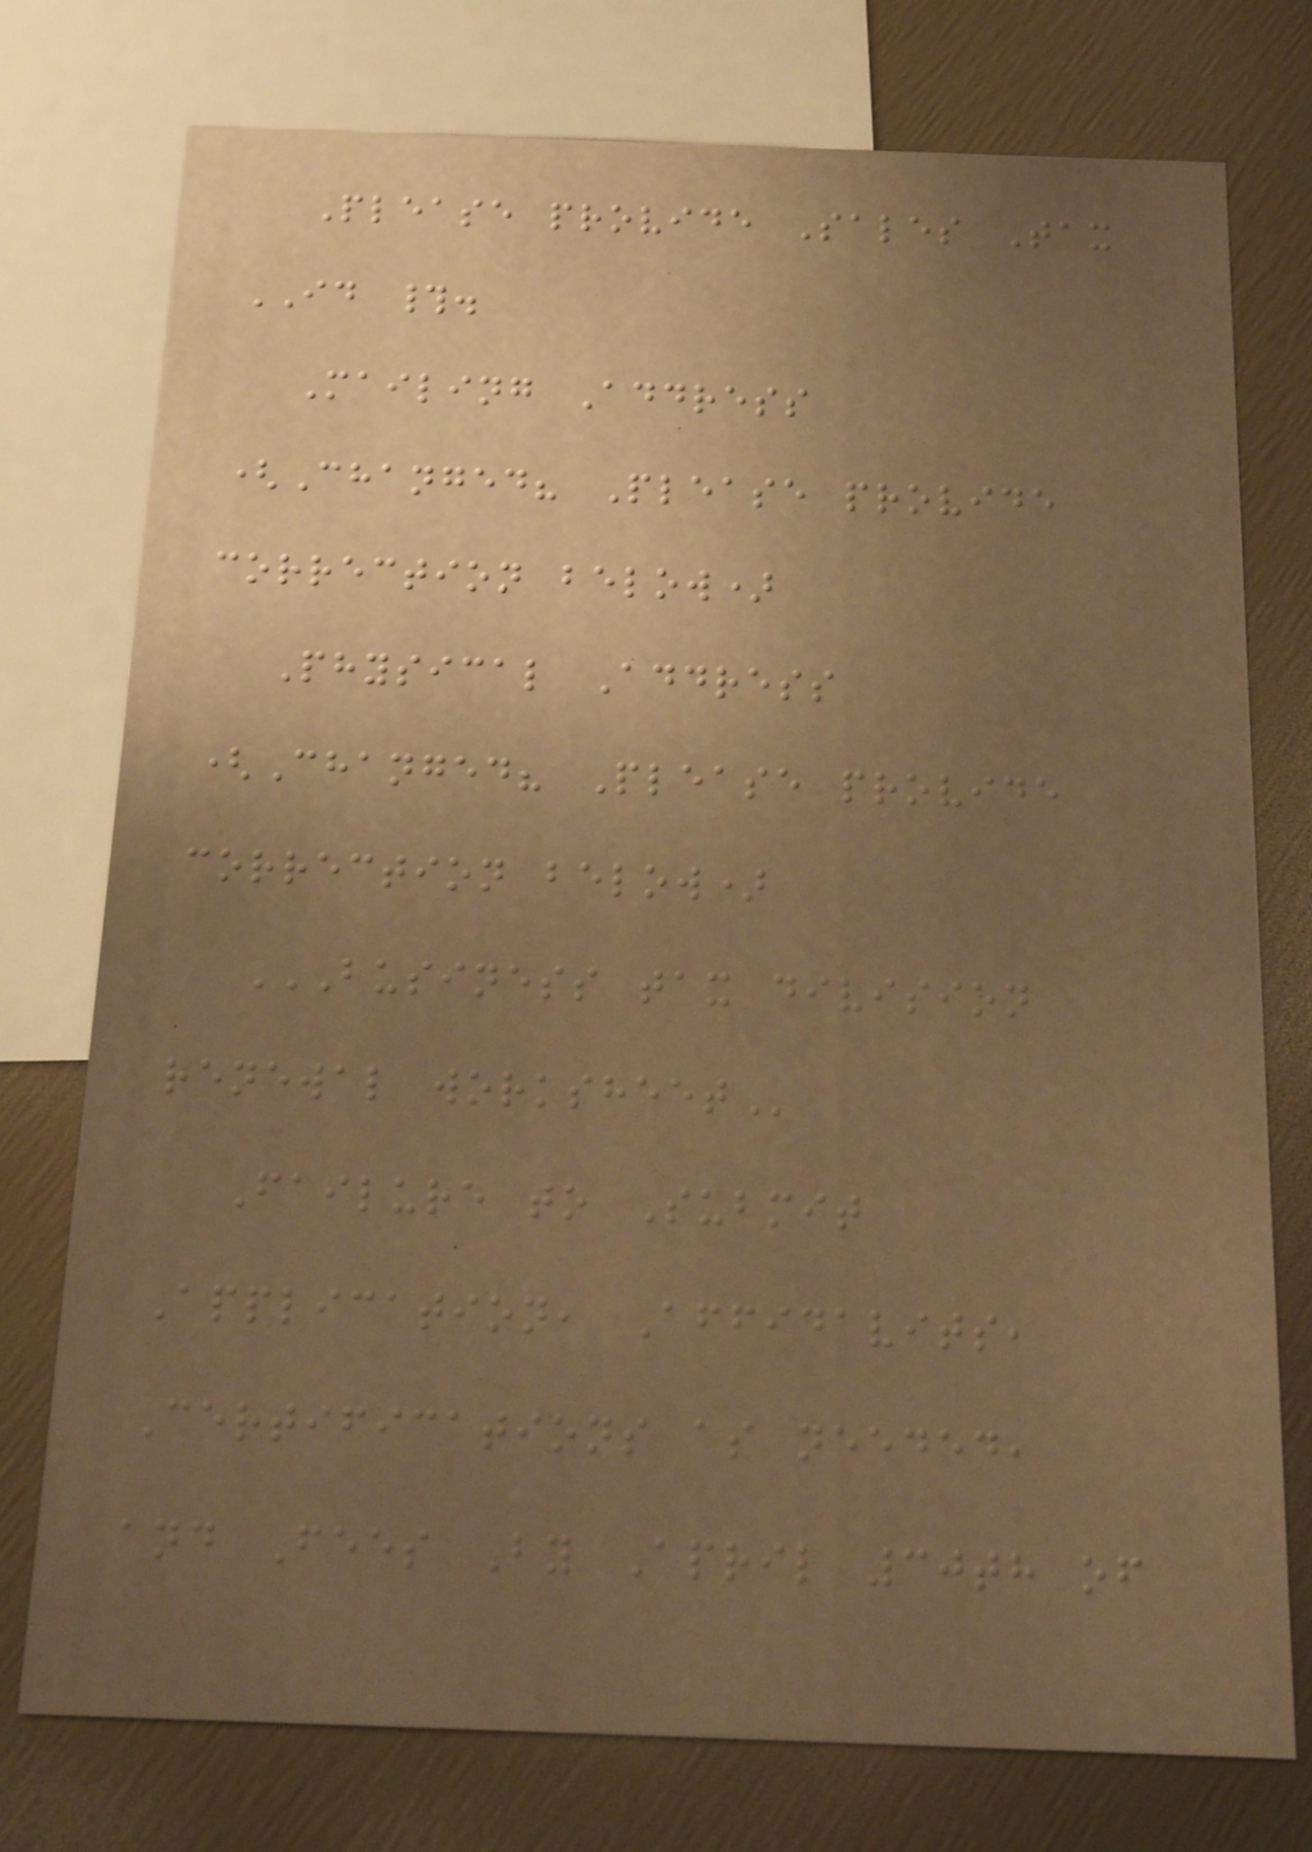Please provide Sales Tax
ID #.
Mailing Address
(Changed? Please provide
correction below)
Physical Address
(Changed? Please provide
correction below)
BUSINESS TAX DIVISION
RENEWAL WORKSHEET
Failure to Submit
Application, Affidavits,
Certifications as needed,
and Fees By April 30th of
